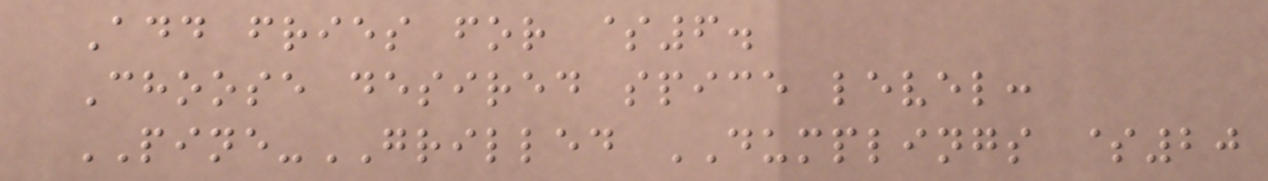Add fries for $6.
Choose desired spice level:
PINE-GRILLED DUMPLINGS $20
